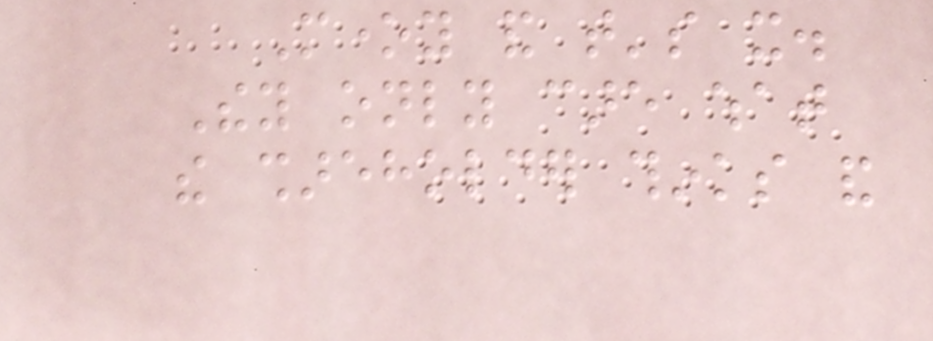Money and that's it.
They only care what
the shareholder thinks and
